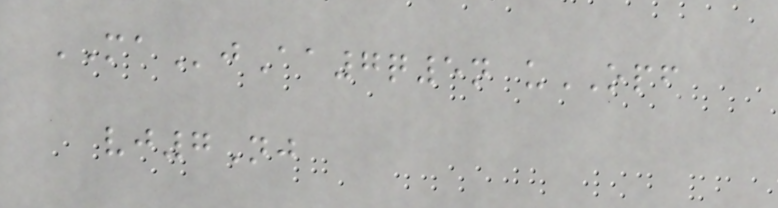MAjAa7q5n uOPF
vj7Nj
